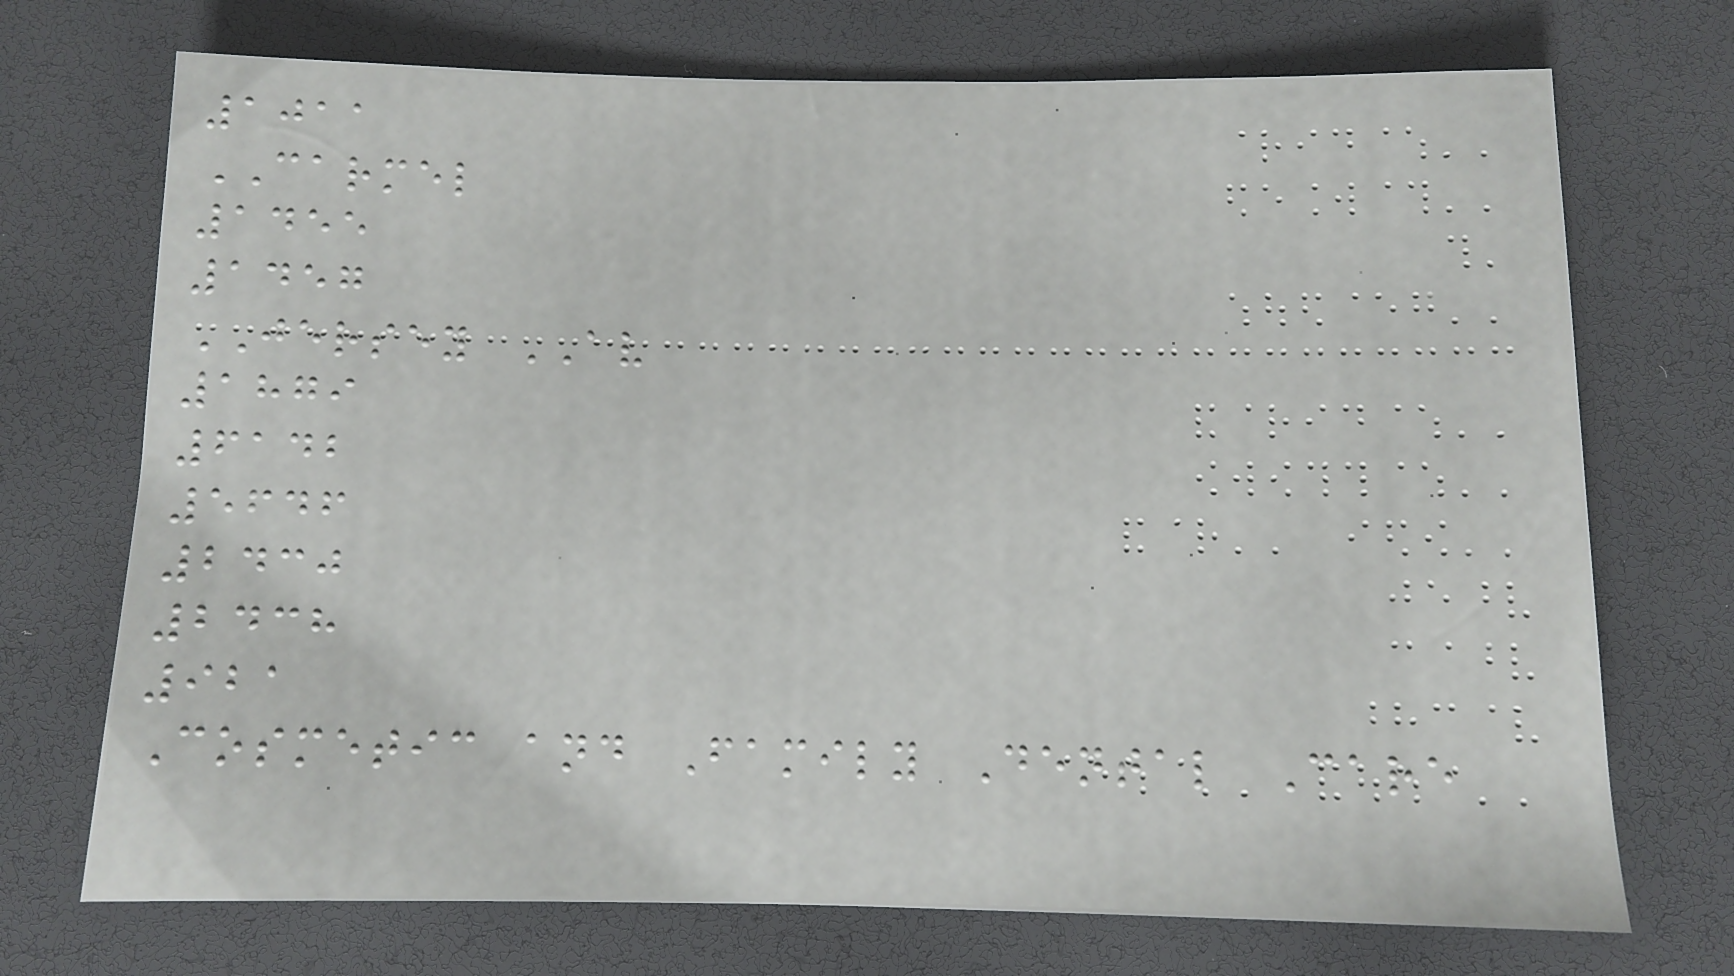1011
CARMEL
1455
1457
JERSEY AV
1879
6142
5646
2430
2438
921
Cosmetic and Family Dental Care
